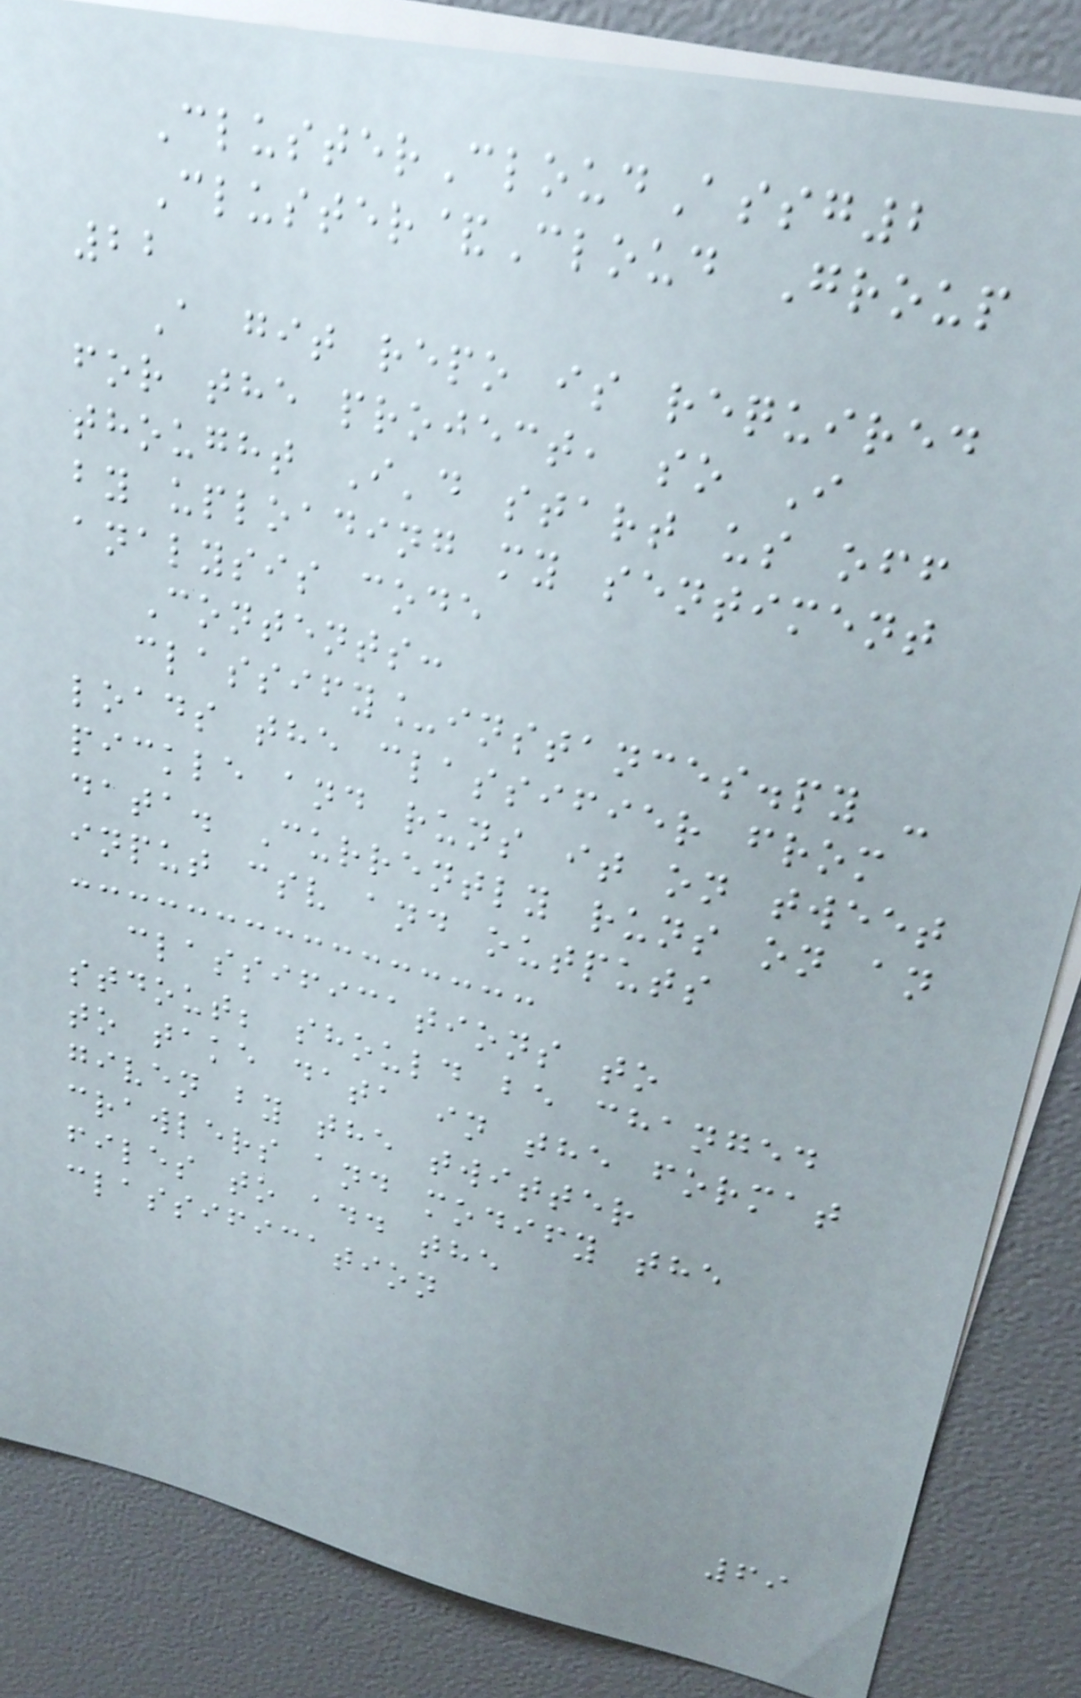ClusterCloudAssg2
Cluster&Cloud Group
22
A git repo is required
for the project, so I
thought I'd start us off
by uploading my sentiment
analysis code
Contents:
classify_instances.py -
loads the classifier from
pickle and runs it on tweet
data. Currently runs on an
input csv and outputs
classifications to
stdout; should be changed
to take data in the format
given by the twitter
crawlers and modify the
files to add the
classification
69
